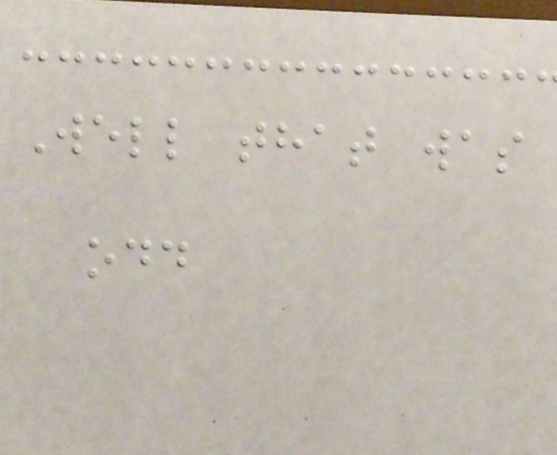Well that was
odd
